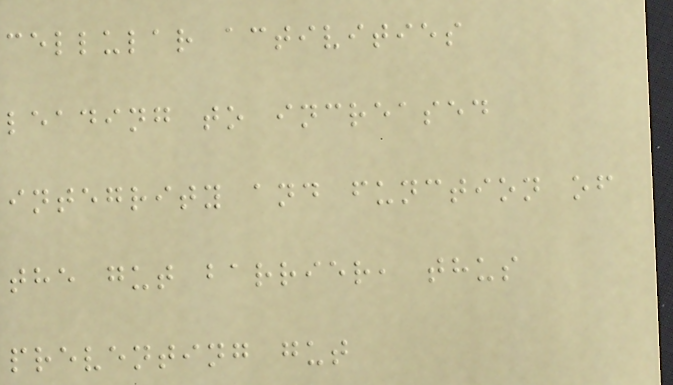cellular activities
leading to increased
integrity and function of
the gut barrier, thus
preventing gut
